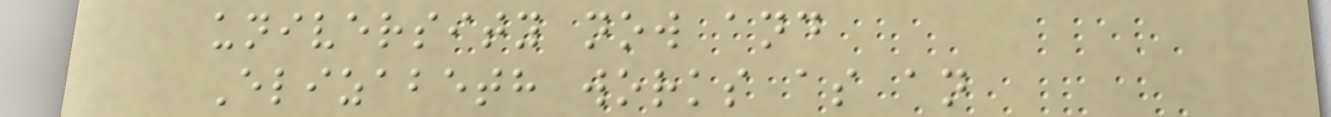university now and
Elizabeth works as an
